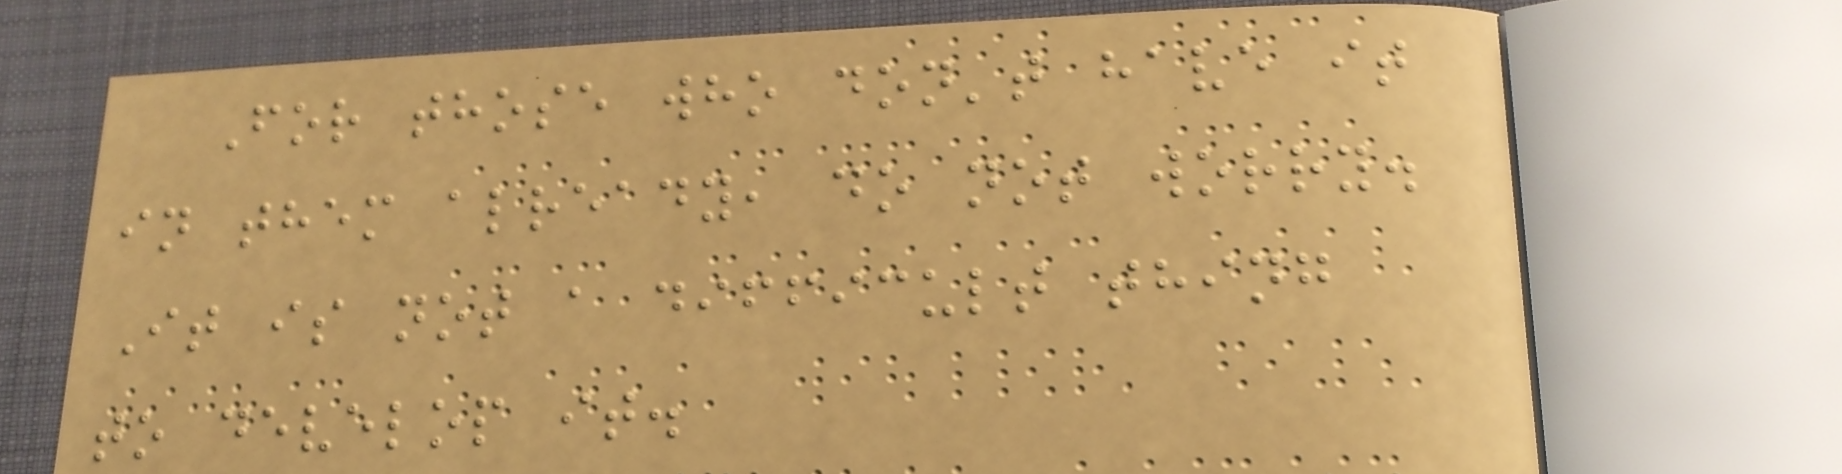For those who don't have it
in them already, do not worry.
It is not a difficult thing
to develop it.
